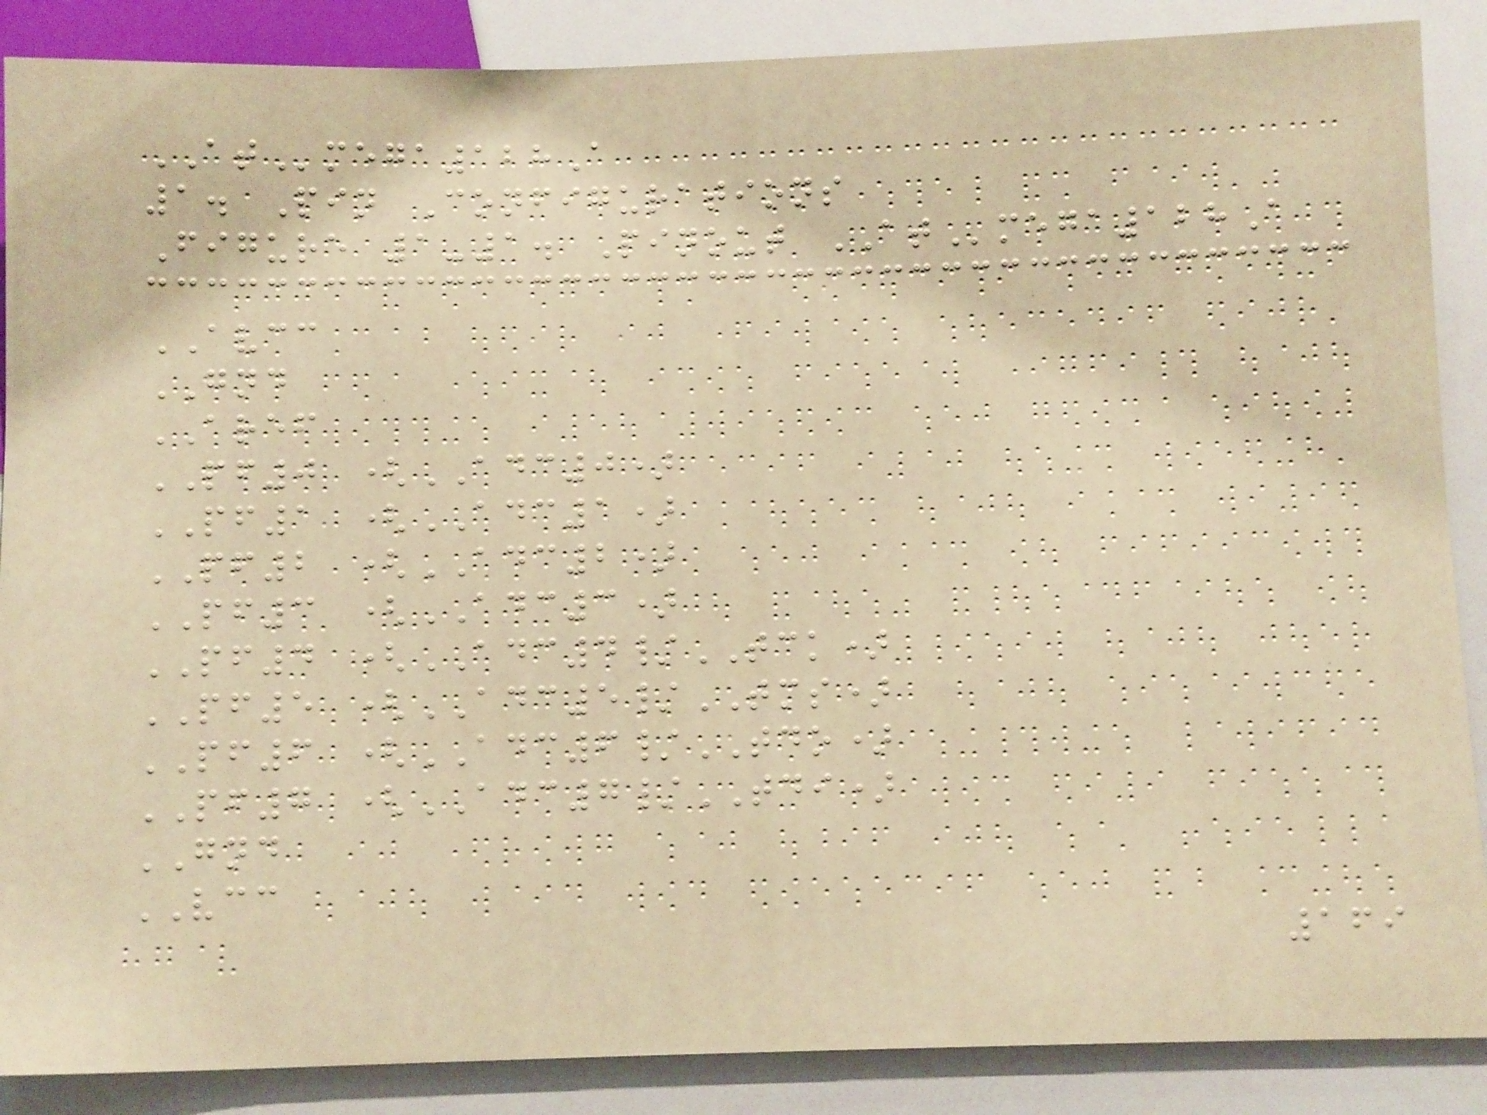ATmega128A
1. Pin Configurations
Figure 1-1. Pinout ATmega128A
AVCC
GND
AREF
PF0 (ADC0)
PF1 (ADC1)
PF2 (ADC2)
PF3 (ADC3)
PF4 (ADC4/TCK)
PF5 (ADC5/TMS)
PF6 (ADC6/TDO)
PF7 (ADC7/TDI)
GND
VCC
169
